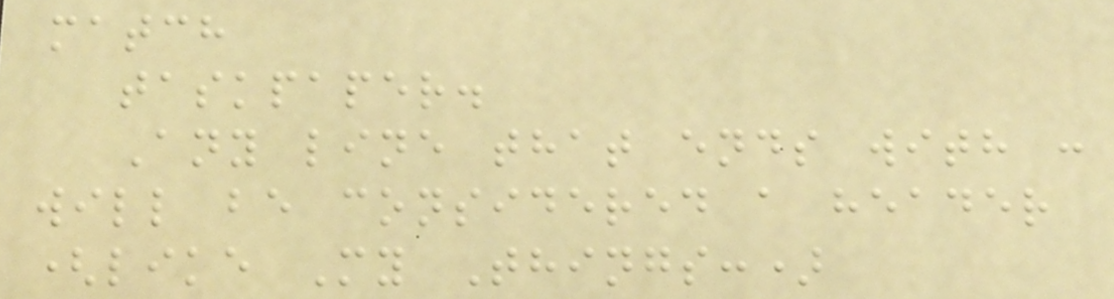match
taskpaper.
Any line that ends with :
will be considered a header
(like My Things:)
